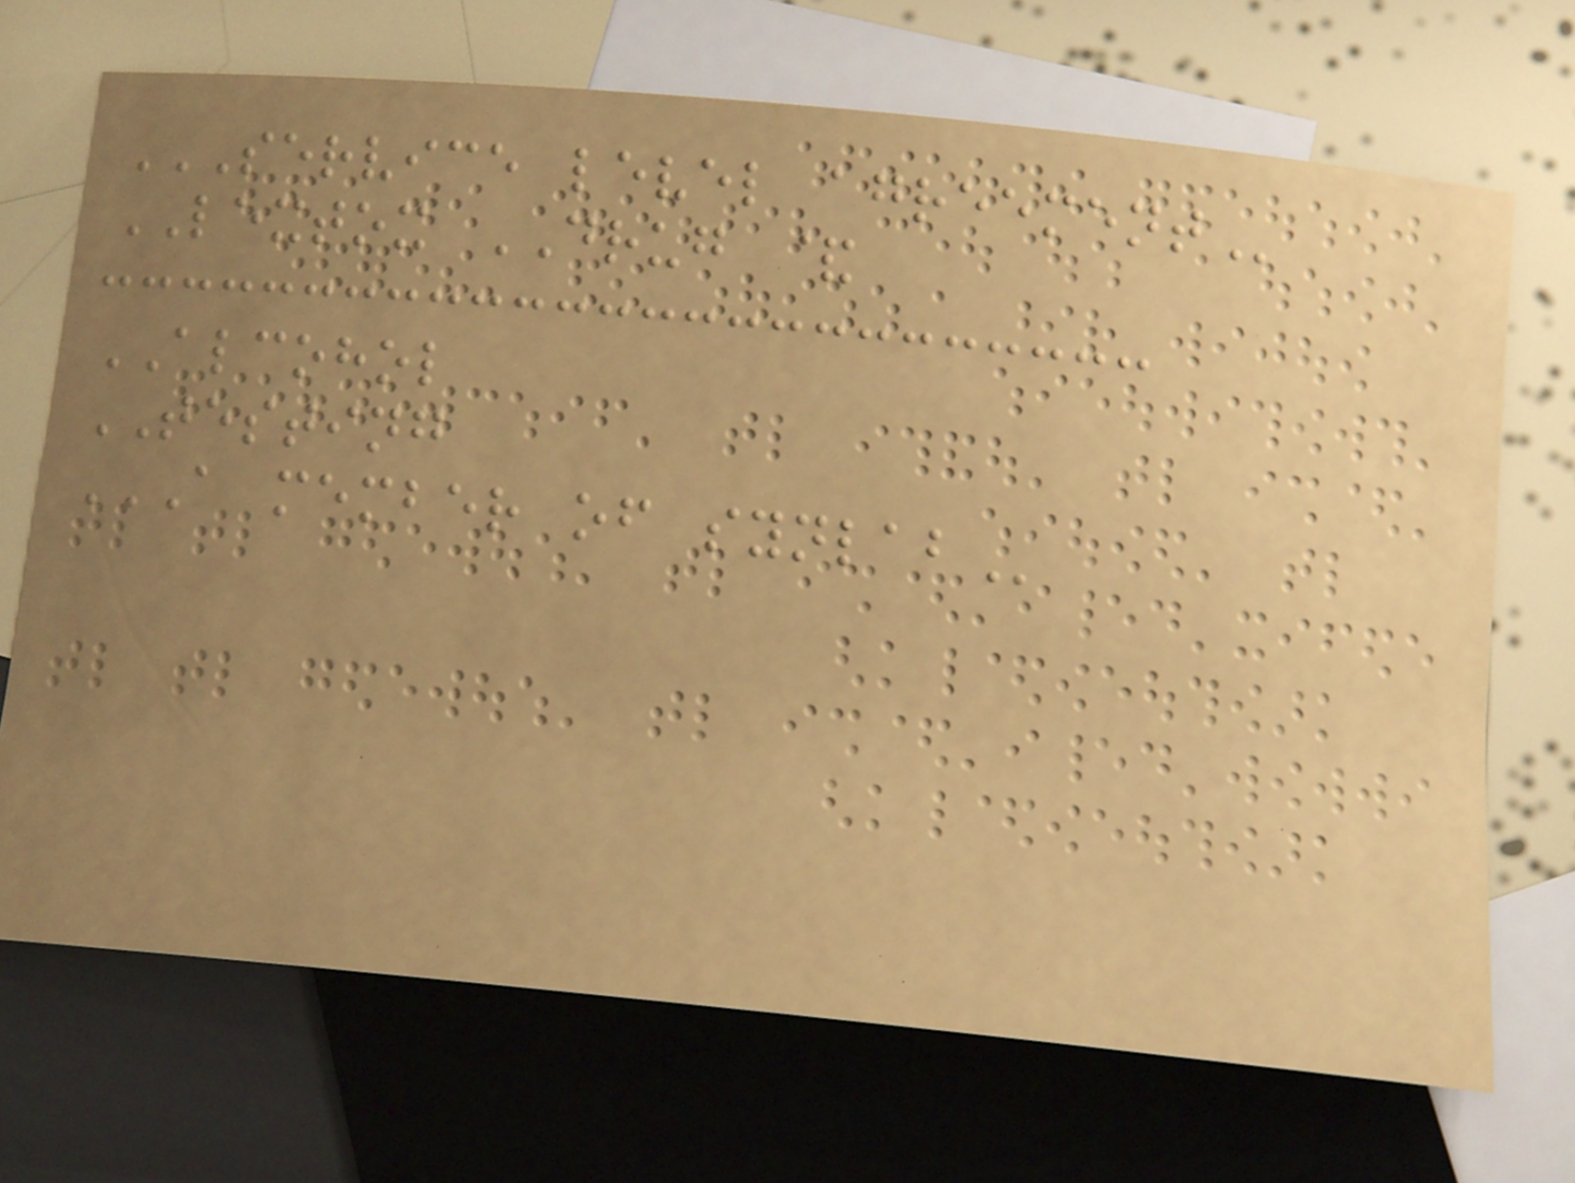SERVICE LEVEL AGREEMENT
LEXTOX DRUG &
ALCOHOL
TESTING
A MEMBER OF SYNLAB
